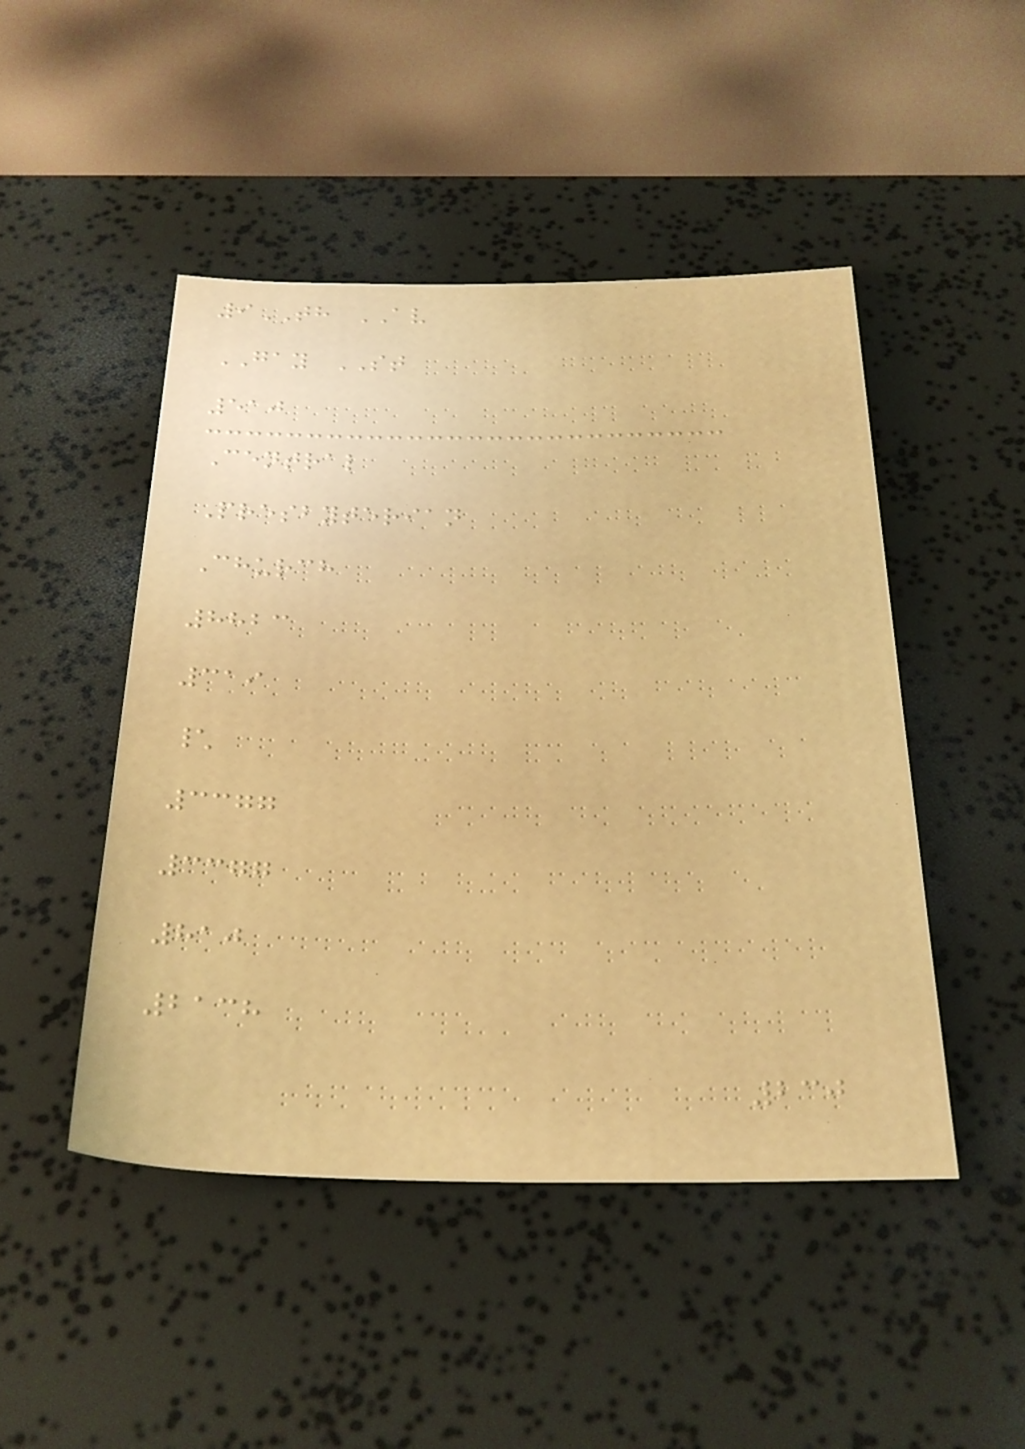9TH AV
GAY ST
510
Central
Presbyterian
Church
8823
319
\
3377
3377
810
2138
230
